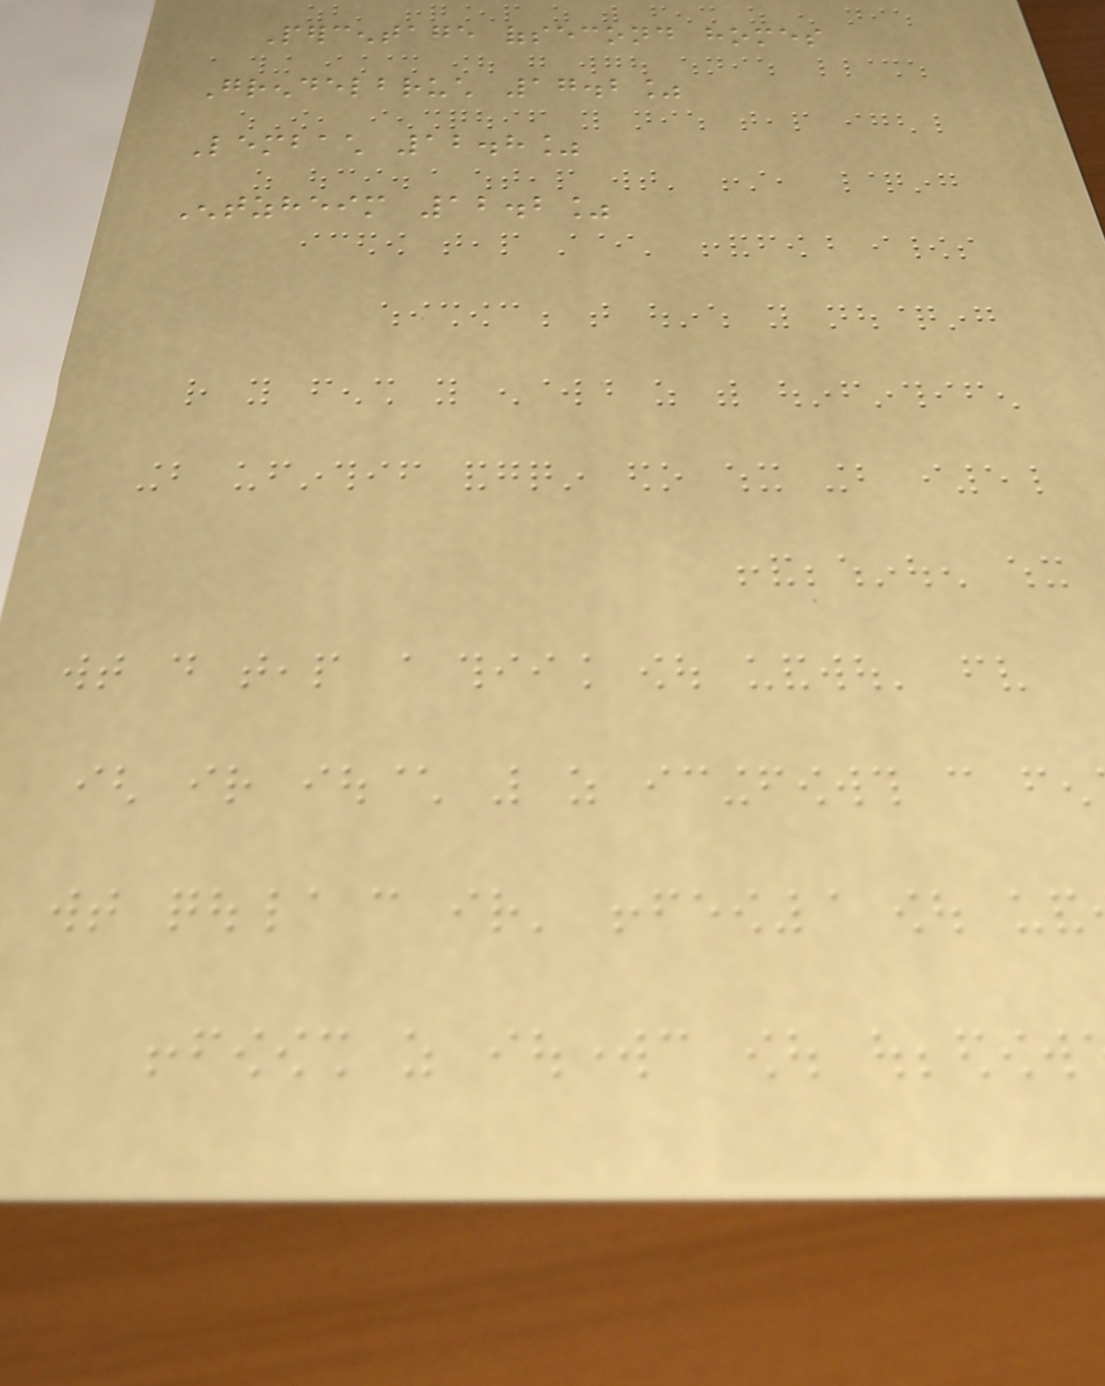Percentage ofsecond homes
Grendelbruch 17.2%
Lembach 12.8%
Entzheim 12.2%
